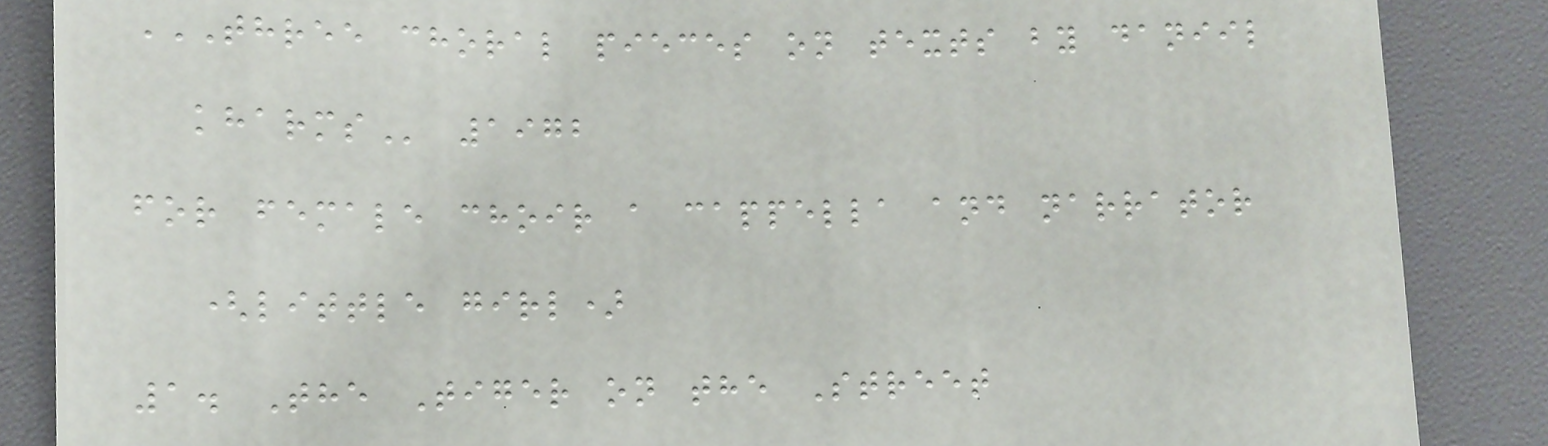THREE CHORAL PIECES ON TEXTS BY DANIIL
KHARMS 1972
for female choir a cappella and narrator
(little girl)
1. The Tiger on the Street
